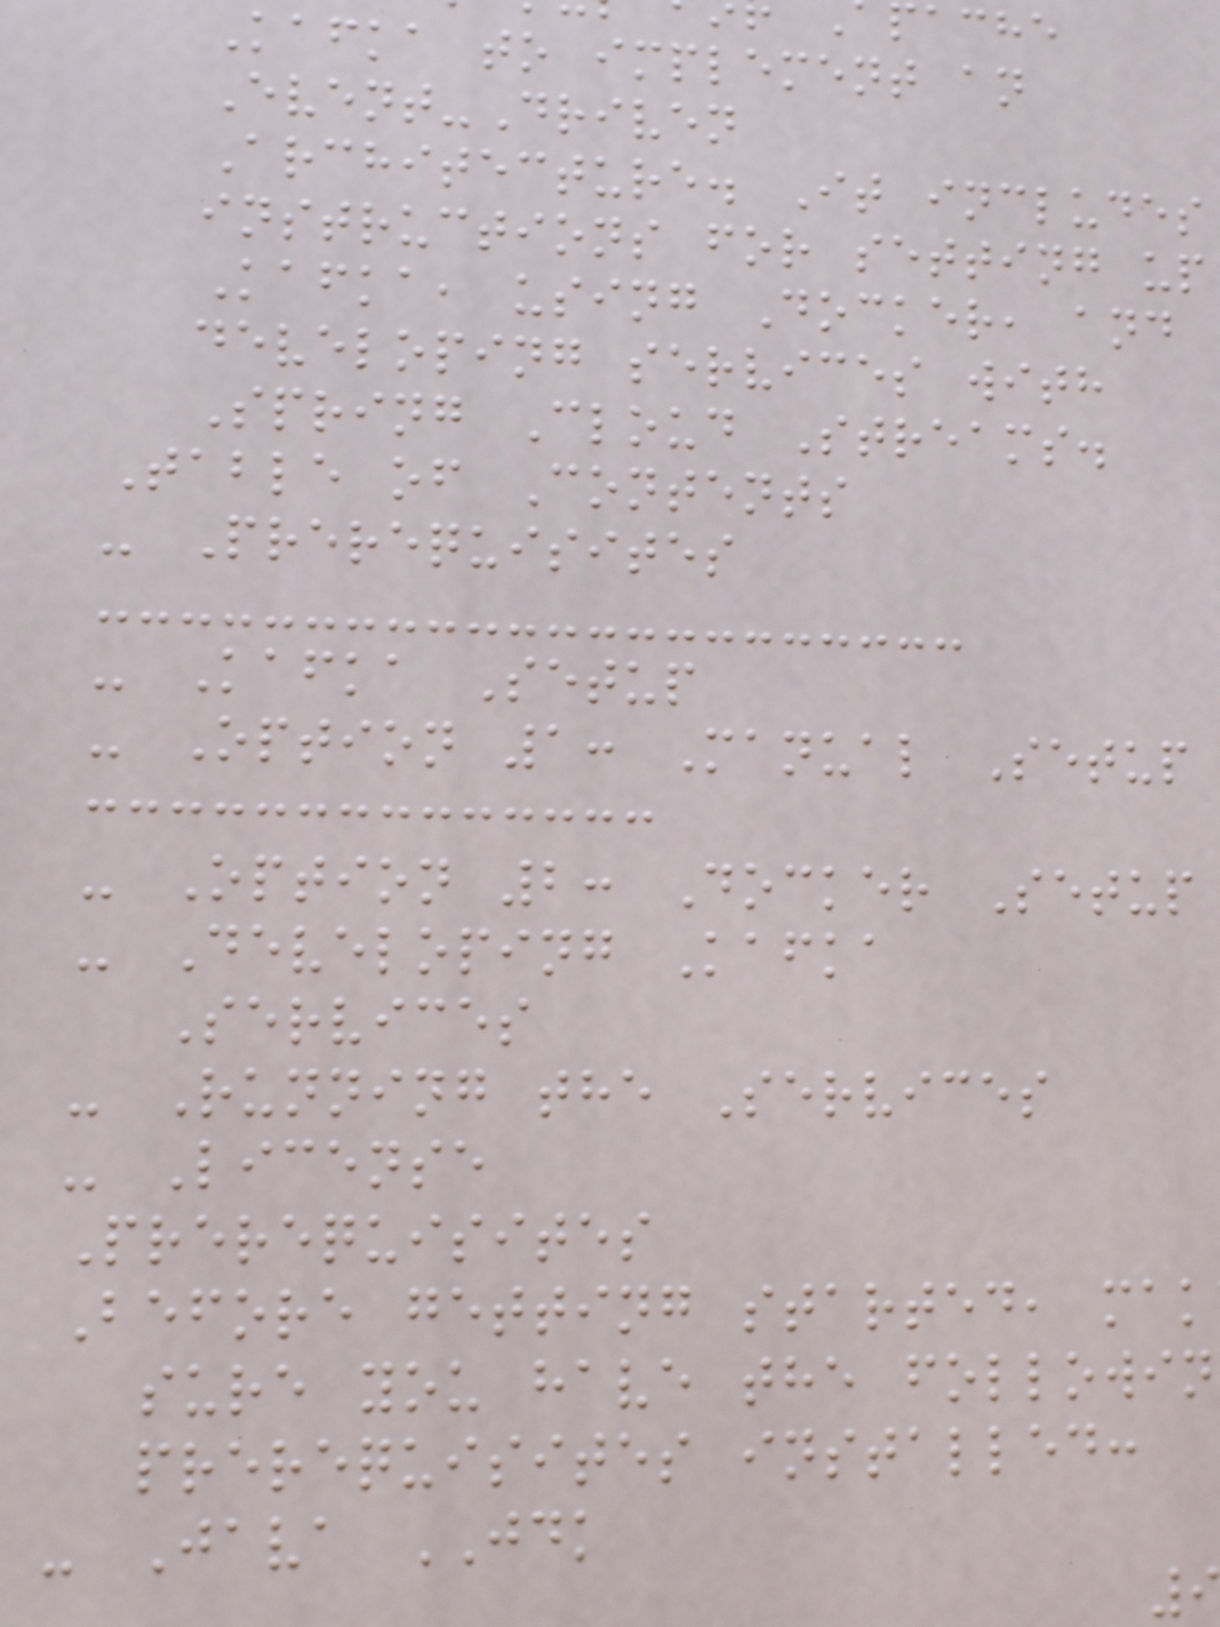Kafka to implement an
Event-Driven
Architecture. It includes
instructions for setting up
Kafka, using Docker, and
developing services with
Spring Cloud Streams.
Table of Contents
- Prerequisites
- Kafka Setup
- Option 1: Manual Setup
- Option 2: Docker Setup
- Developing Kafka
Services
- Running the Services
- License
Prerequisites
Before getting started, mak
sure you have the followin
prerequisites installed:
- Java JDK
